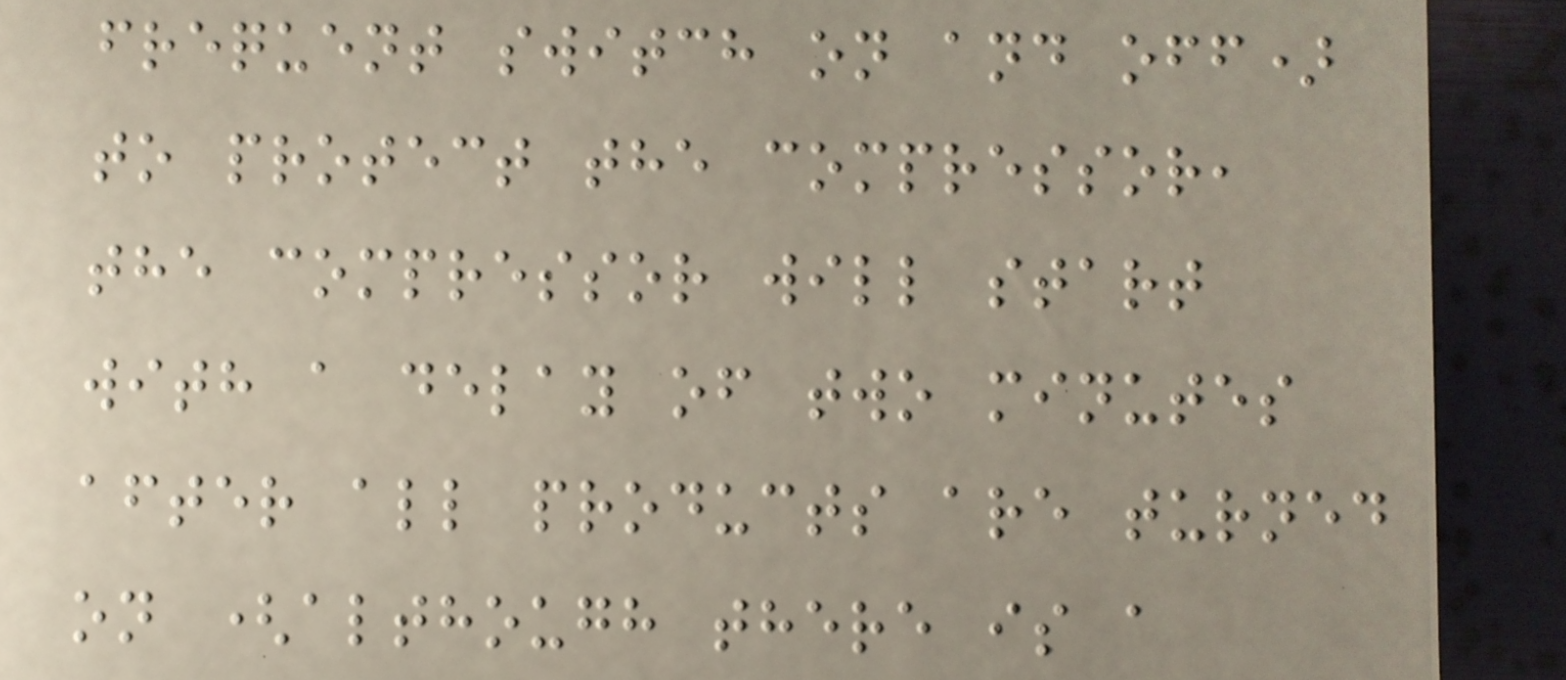frequent switch on and off)
to protect the compressor,
the compressor will start
with a delay of two minutes
after all products are turned
on (although there is a
